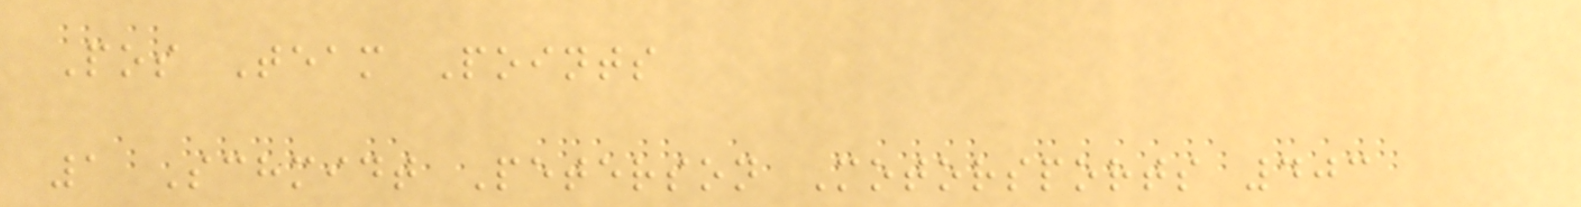Pos Team Points
1 Schmidt Peterson Motorsports 403
